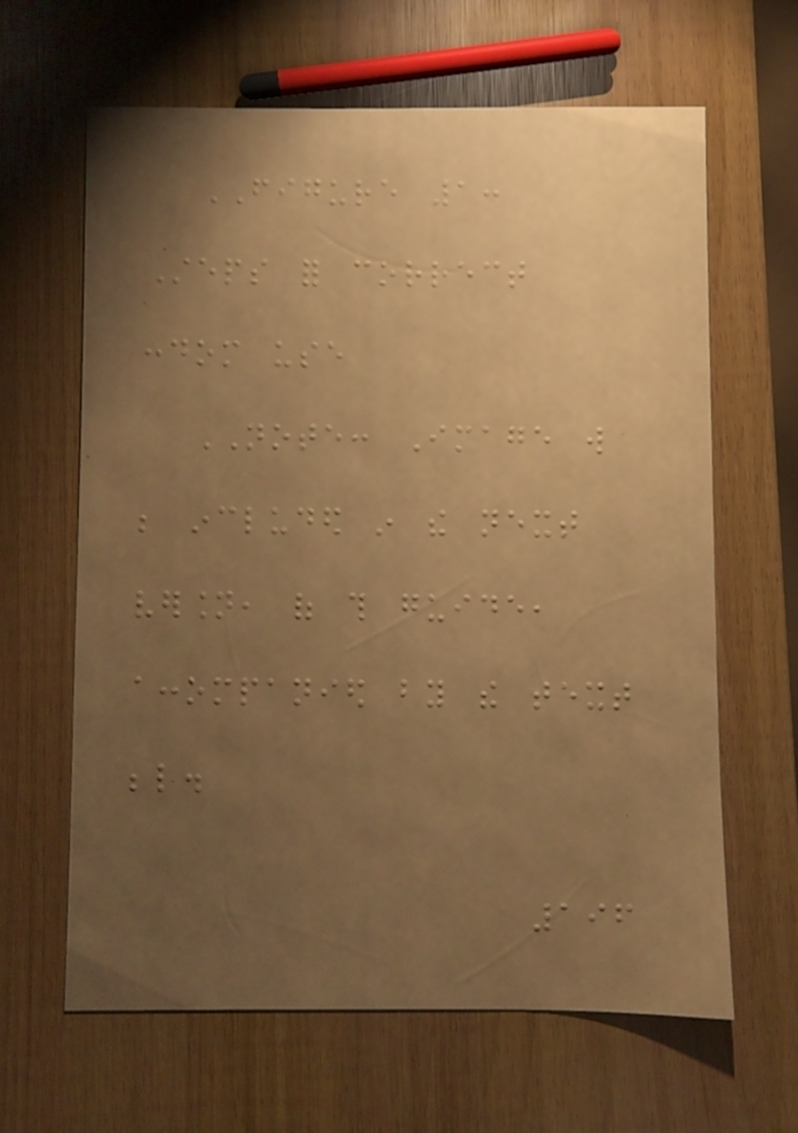FIGURE 1:
Steps for correct
condom use
NOTE: Image will
be included in the next
version, of this guide,
accompanied by the text
below.
196
